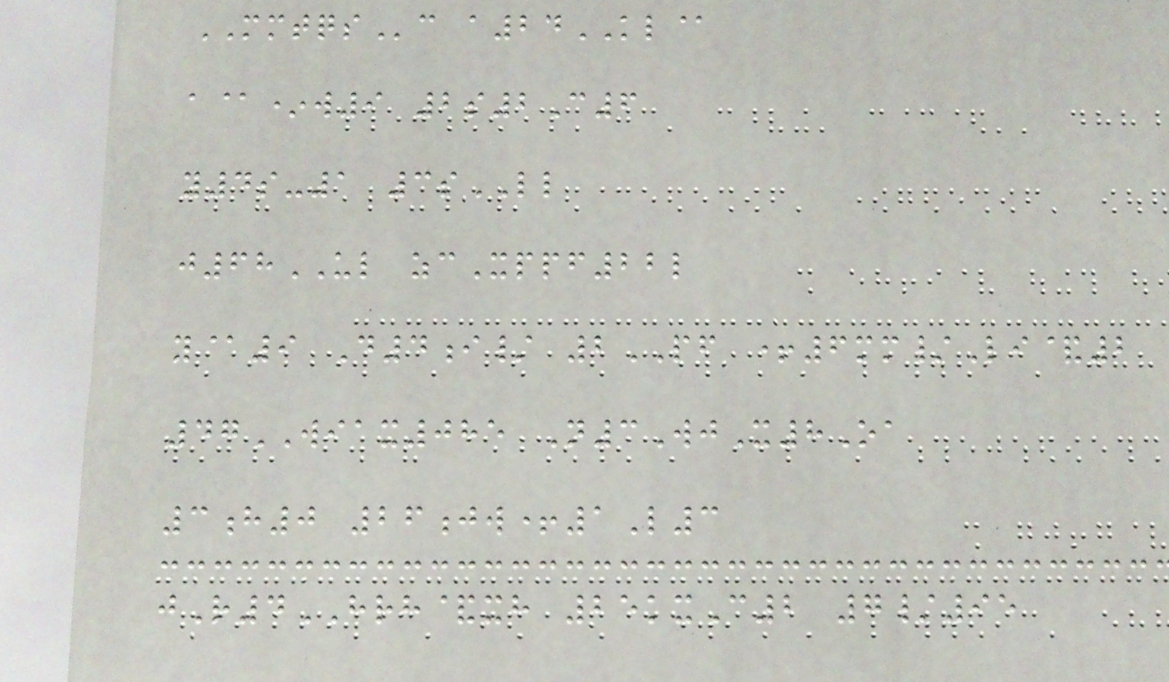MMTQSc a24KL@
a@*w9 2s2C6
y4s-1 3sLL
j68UL zcXppf22l
y@9 D4i/ 2PF +6mm/Li&2
47WIAX085 N3WjX8Oa
3h0 26jw+1L3
jR4HRH&xh 25kxC2 7/95
